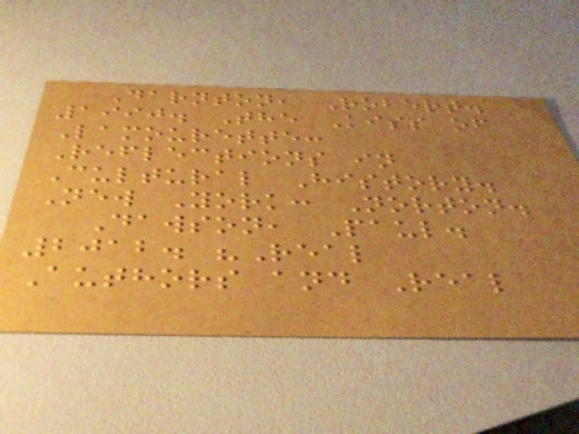Darnton, Robert.
1990. The Kiss of
Lamourette:
Reflections in
Cultural History.
New York: Norton.
Dawson, Paul.
2012. "Real
Authors and Real
